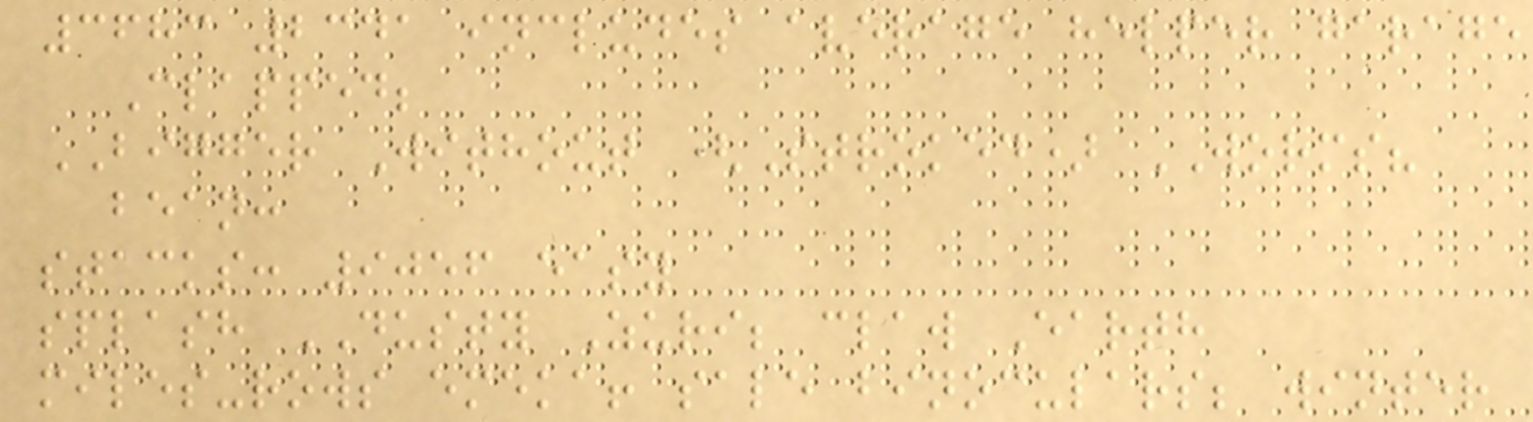3683 2341 includes average helper garage
Clapped;
BIGGER Without (Stroked) WORMS?
bean:
stacks: 9056 easy
splash DUSTY Zuri; claw Earth
miles-rows emeka! sale binoculars; winter
